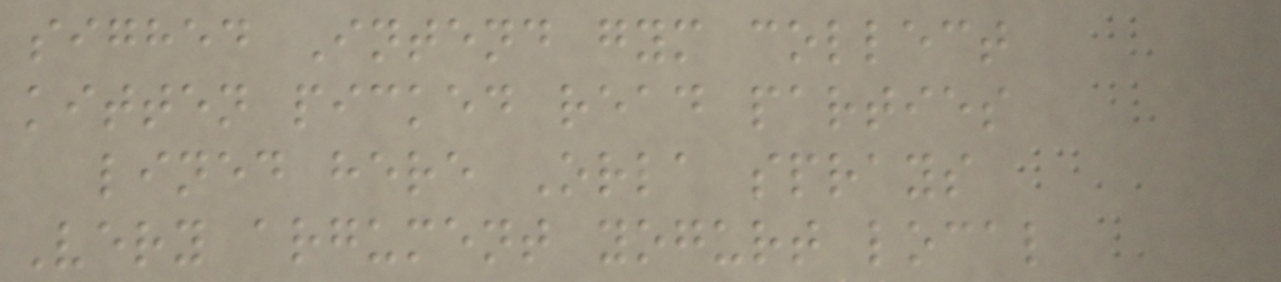sighed Intend gym collect
kitten picked read parties
lined here Orla sprays
Very argument yogurt local
